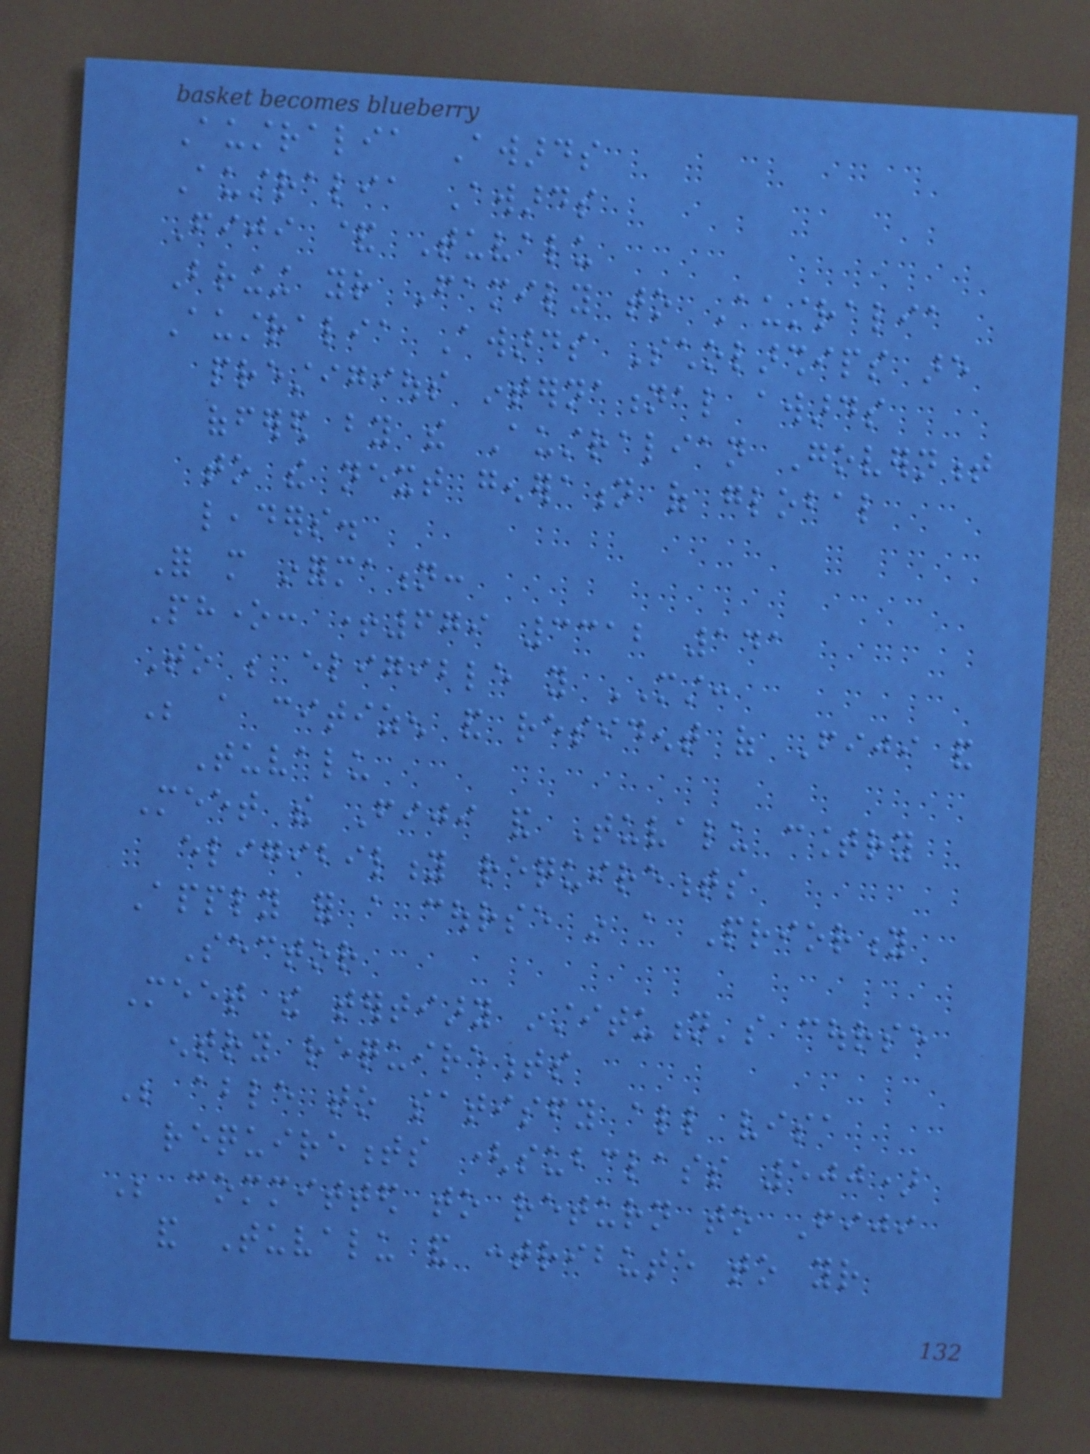Australia Awards
Australia Awards
Fiji & Tuvalu
Bringing your Family to Australia
Australia Awards Scholarships are
prestigious international awards
offered by the Australian Government
to the next generation of global
leaders.
For more information:
Phone: +679 3312 141
To be eligible you MUST:
Be a citizen and resident of Fiji and
Tuvalu
Meet the Fiji and Tuvalu country
eligibility requirements
Apply for a course in a Priority
Sector
Meet the tertiary institution's course
entry requirements
Be able to satisfy all visa
requirements (subclass 500)
Be committed to return to Fiji
and Tuvalu and contribute to your
